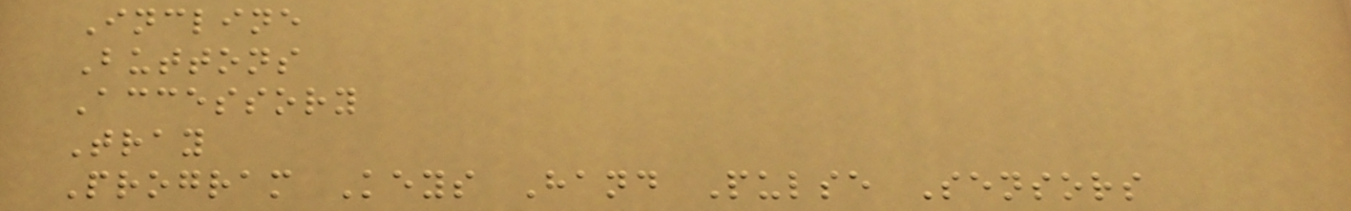Incline
Buttons
Accessory
Tray
Program Keys Hand Pulse Sensors
